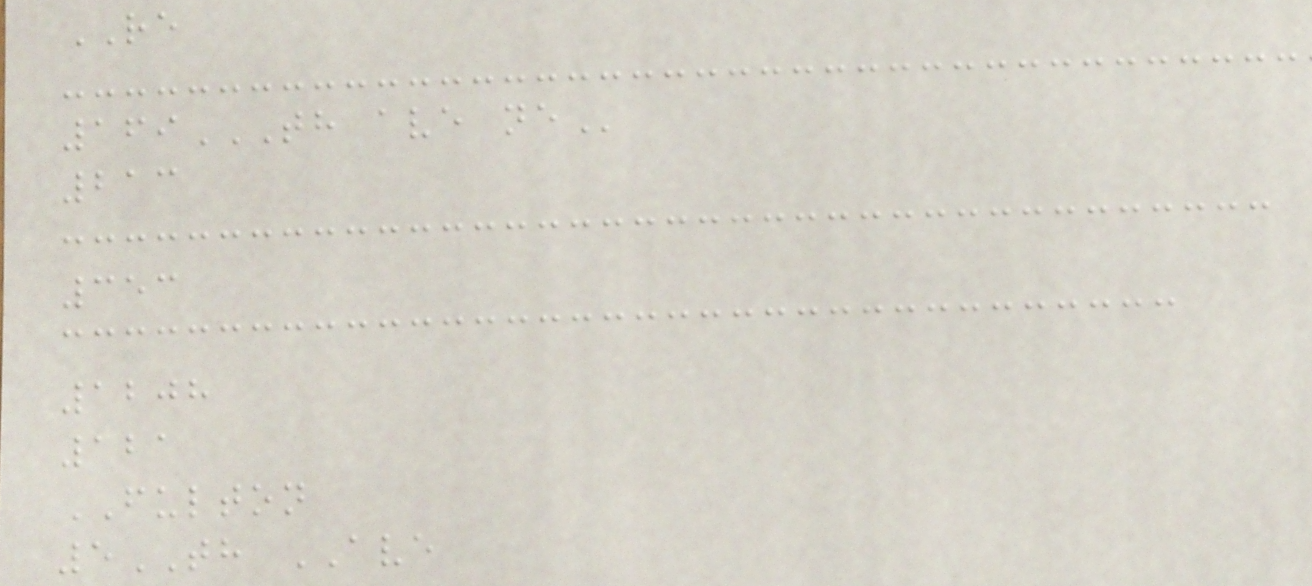RE
169TH AVE NE
213
353
1208
121
FULTON
5TH AVE
